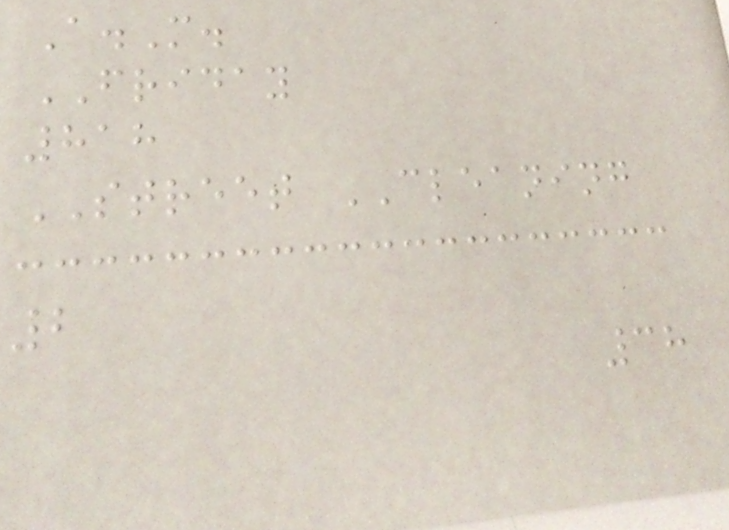A.M.
FRIDAY
818
STREET CLEANING
2
38
